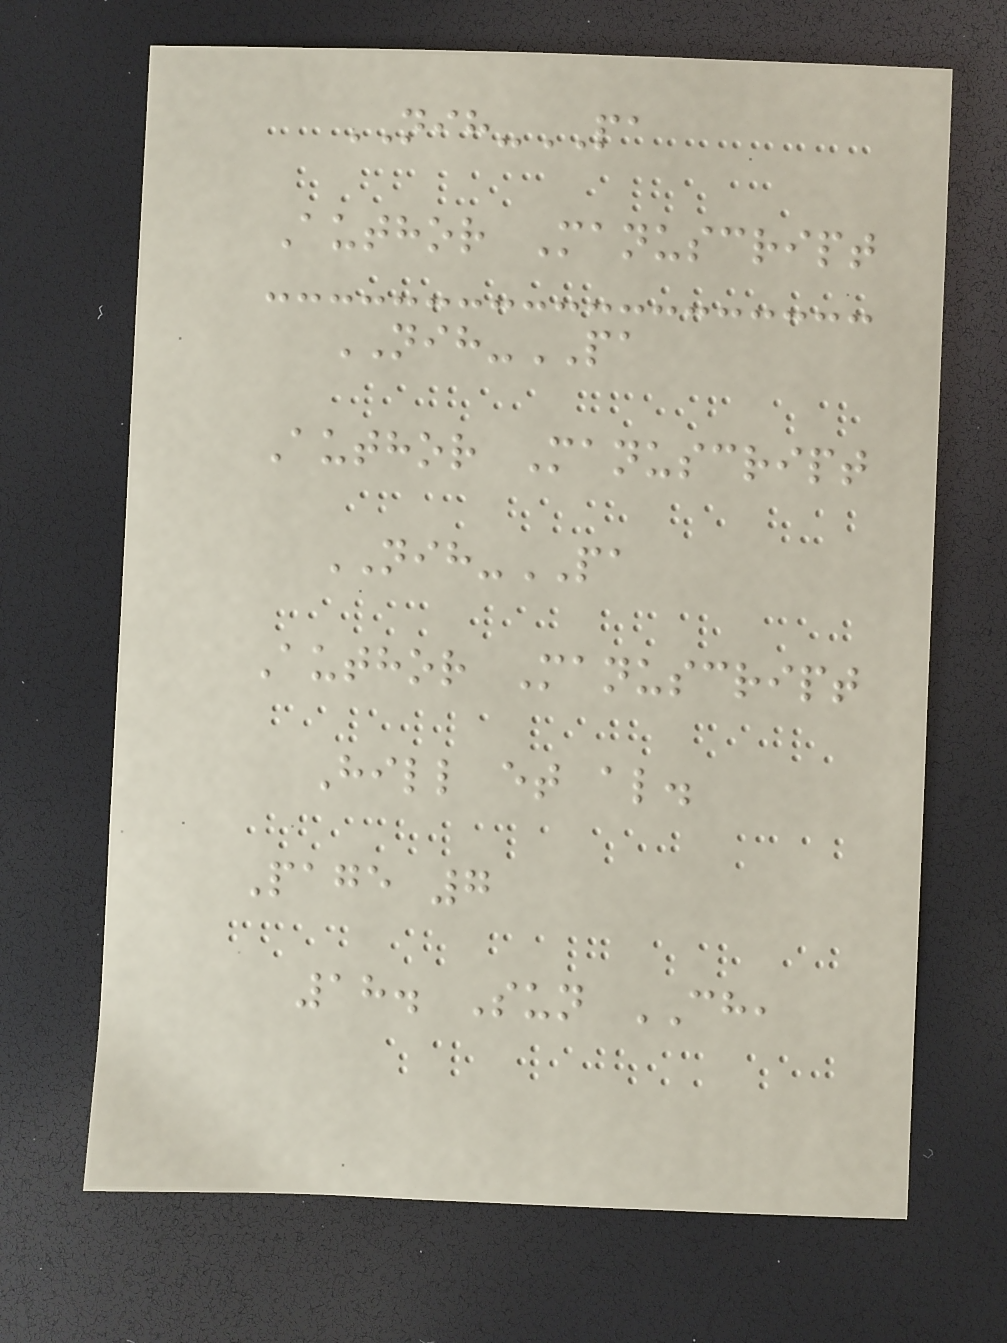NIH-PA
Author Manuscript
NIH-PA
Author Manuscript
NIH-PA
Author Manuscript
Hill et al.
Page 7
18. Sun CH,
